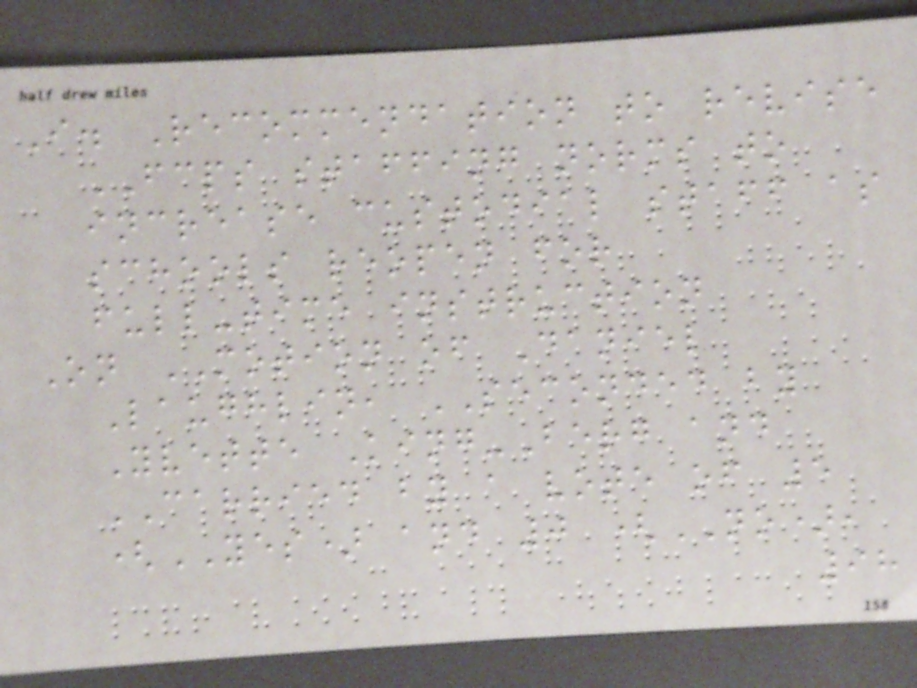I. Recommendation to revise
FCPS staffing norms to
increase custodial staff as
schools reopen for
full-time instruction
On MOTION of Daniel
Laughlin, SECONDED by
Yvette King-Berg and
CARRIED by a vote of 5
(YES) and 0 (NO),
98
